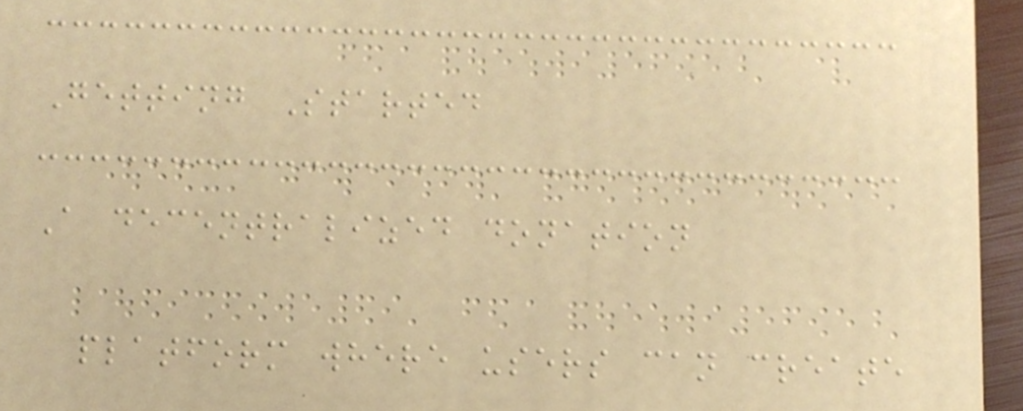Getting Started
A decentralized donation
platform where users can create
